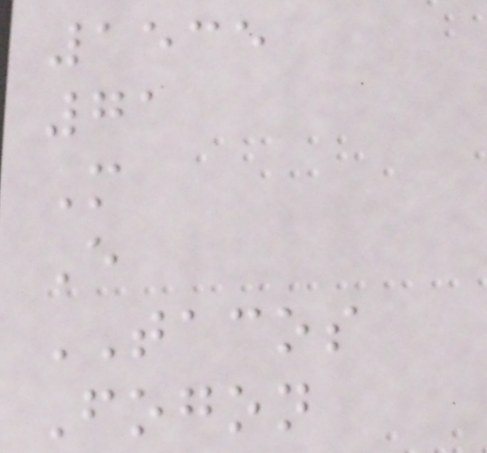1535
71
M
E
TACOS
Fogon
